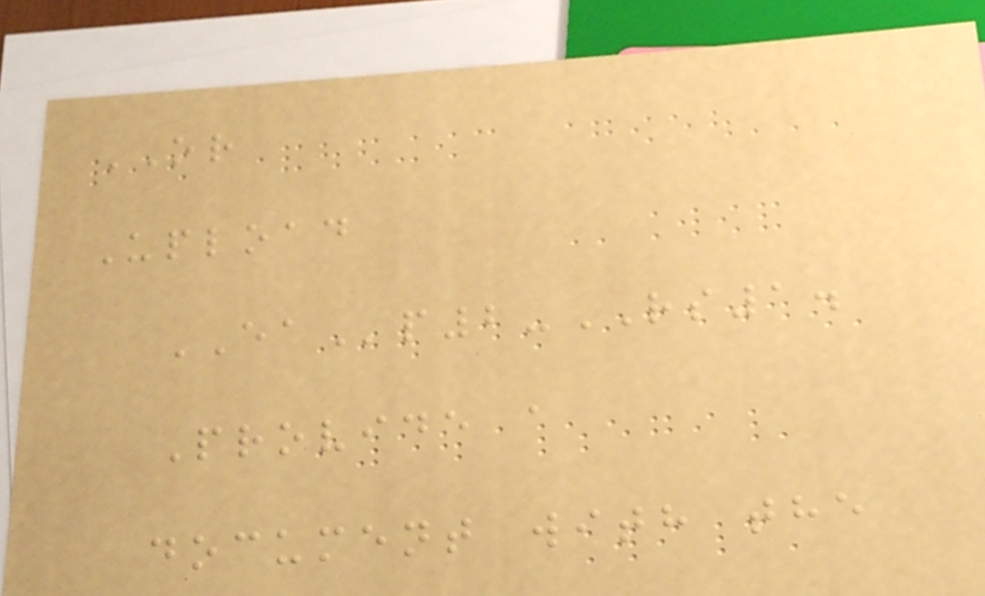OR
Upload
EAp2-RS1.
Provide a
document with the
